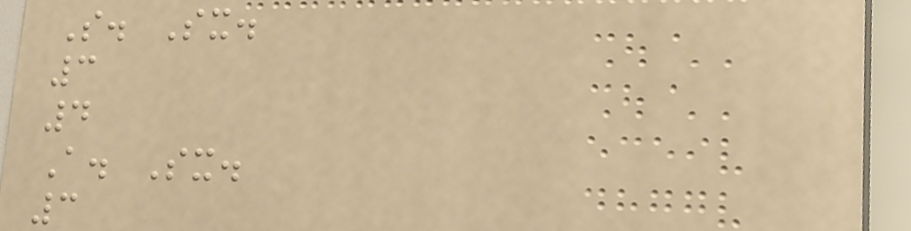S. Sx.
3
4
A. Sx.
3
